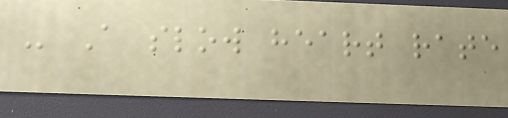- A slow heart rate
